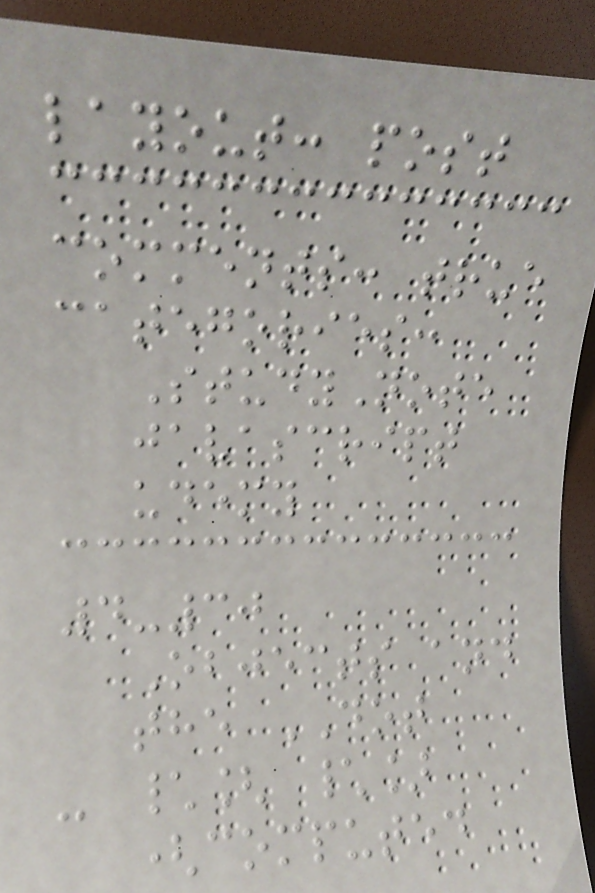layout: post
comments: true
categories:
StudyNote
javascript
udemy
4-30
Objects and
the DOT
- \[ \]
(computed
